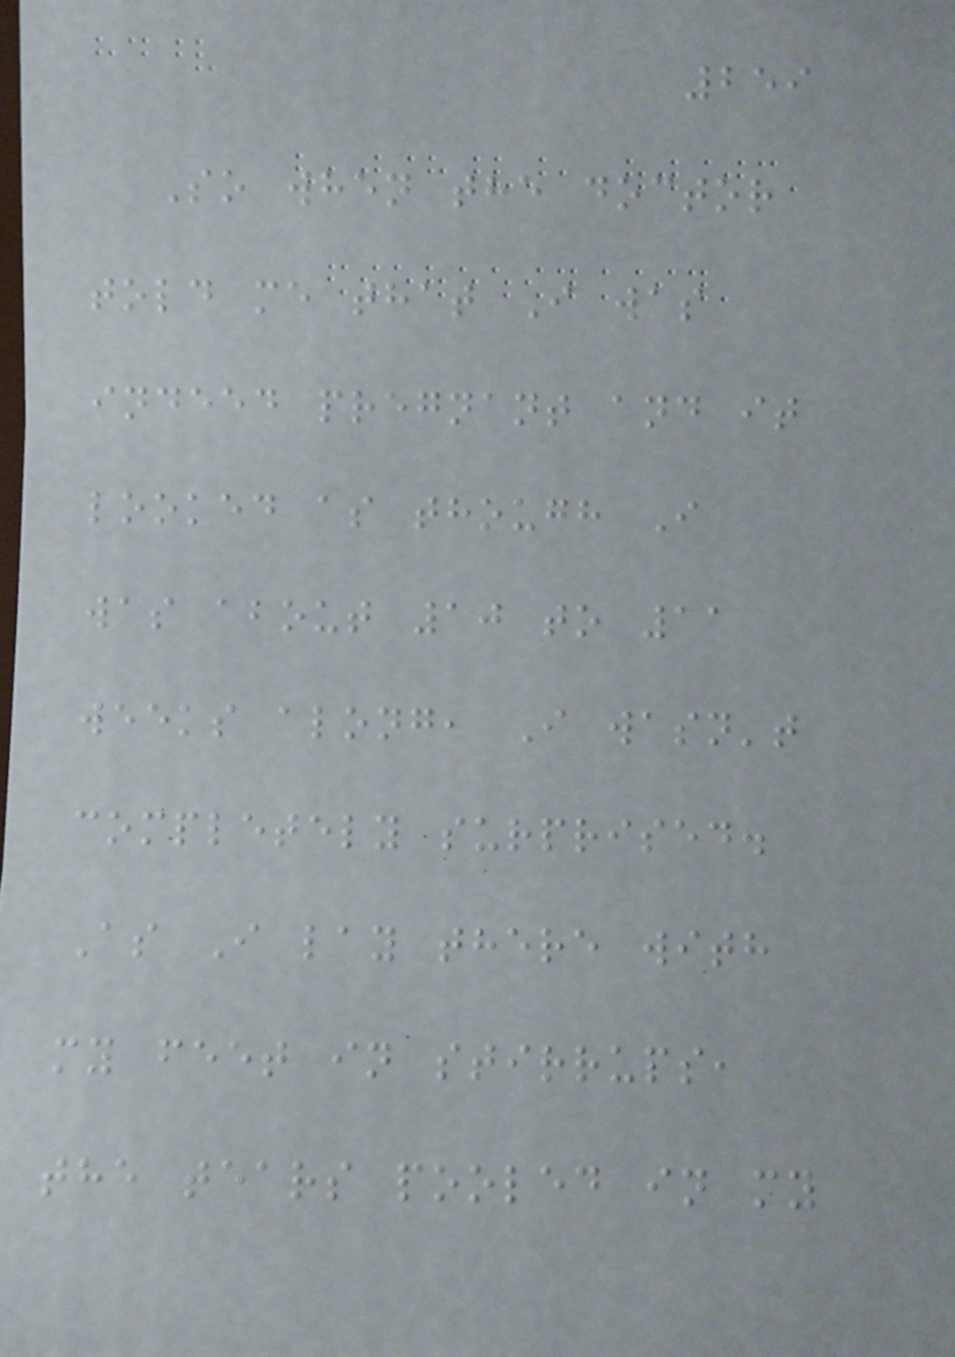259
So when the doctor
told me that I was
indeed pregnant and it
looked as though I
was about 10 to 11
weeks along, I wasn't
completely surprised.
As I lay there with
my feet in stirrups,
the tears pooled in my
